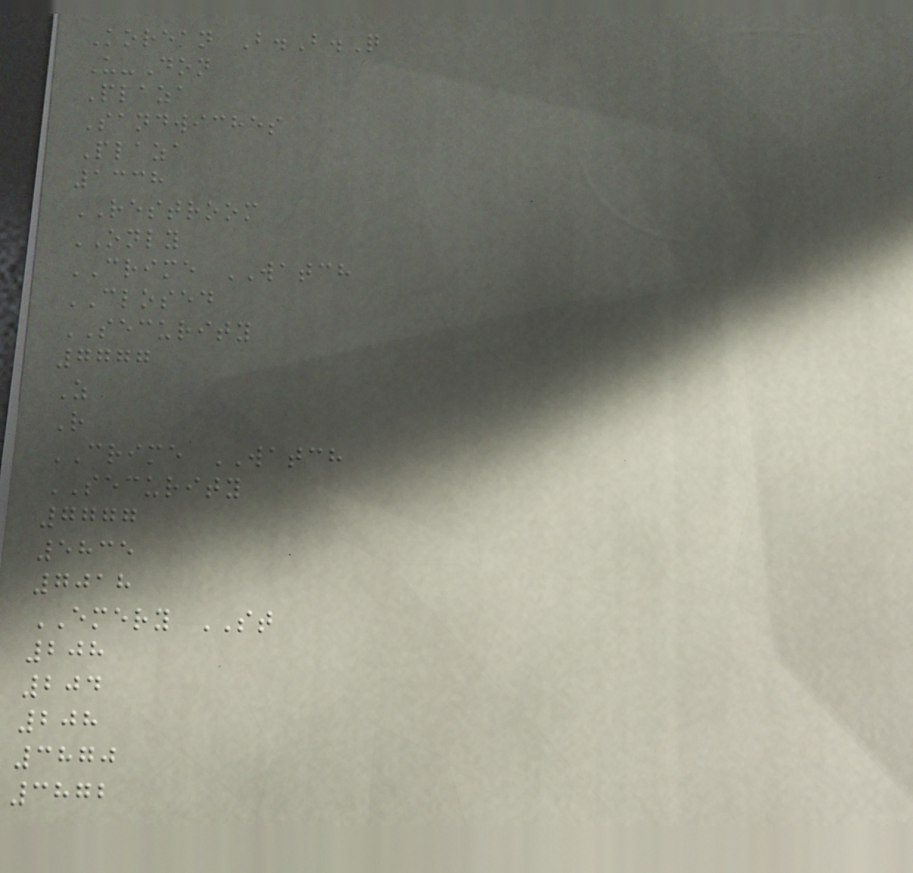Korean B.B.Q
U-Don
Plaza
Sandwiches
Plaza
1338
RESTROOM
ONLY
CRIME WATCH
CLOSED
SECURITY
7777
Z
R
CRIME WATCH
SECURITY
7777
5835
7018
EMERY ST
208
204
208
3870
3872
